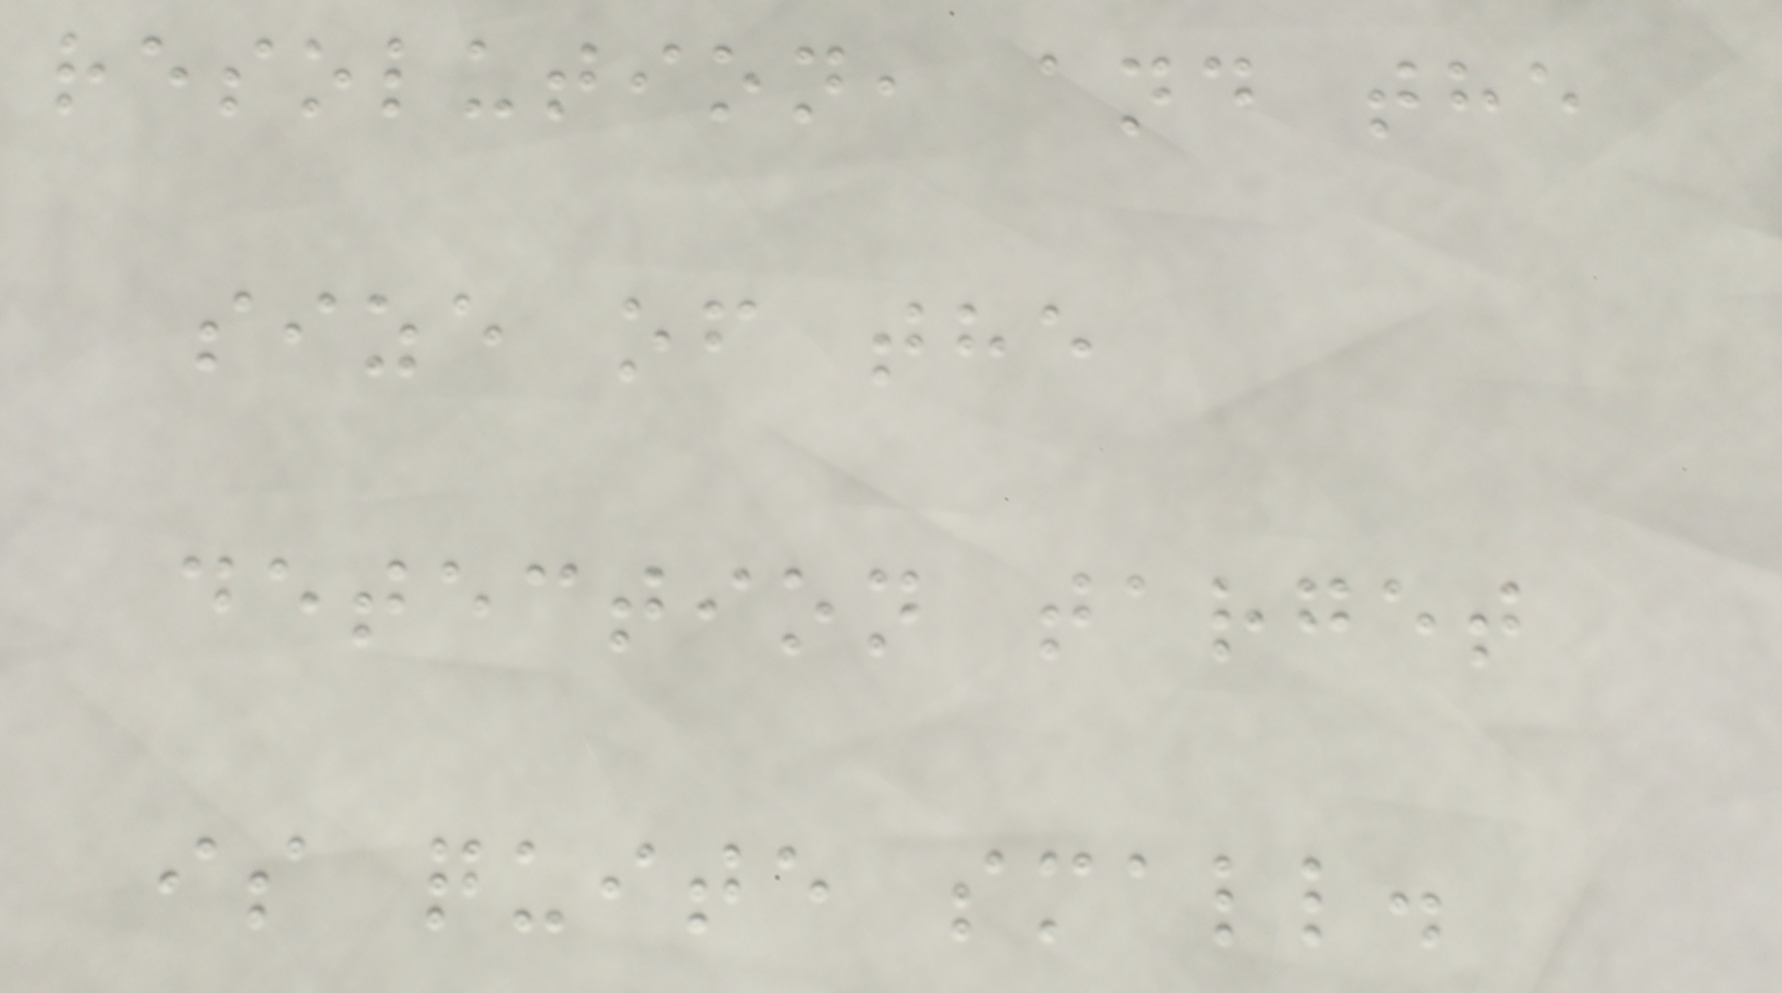resolution, and the
size of the
detection target
is quite small.
